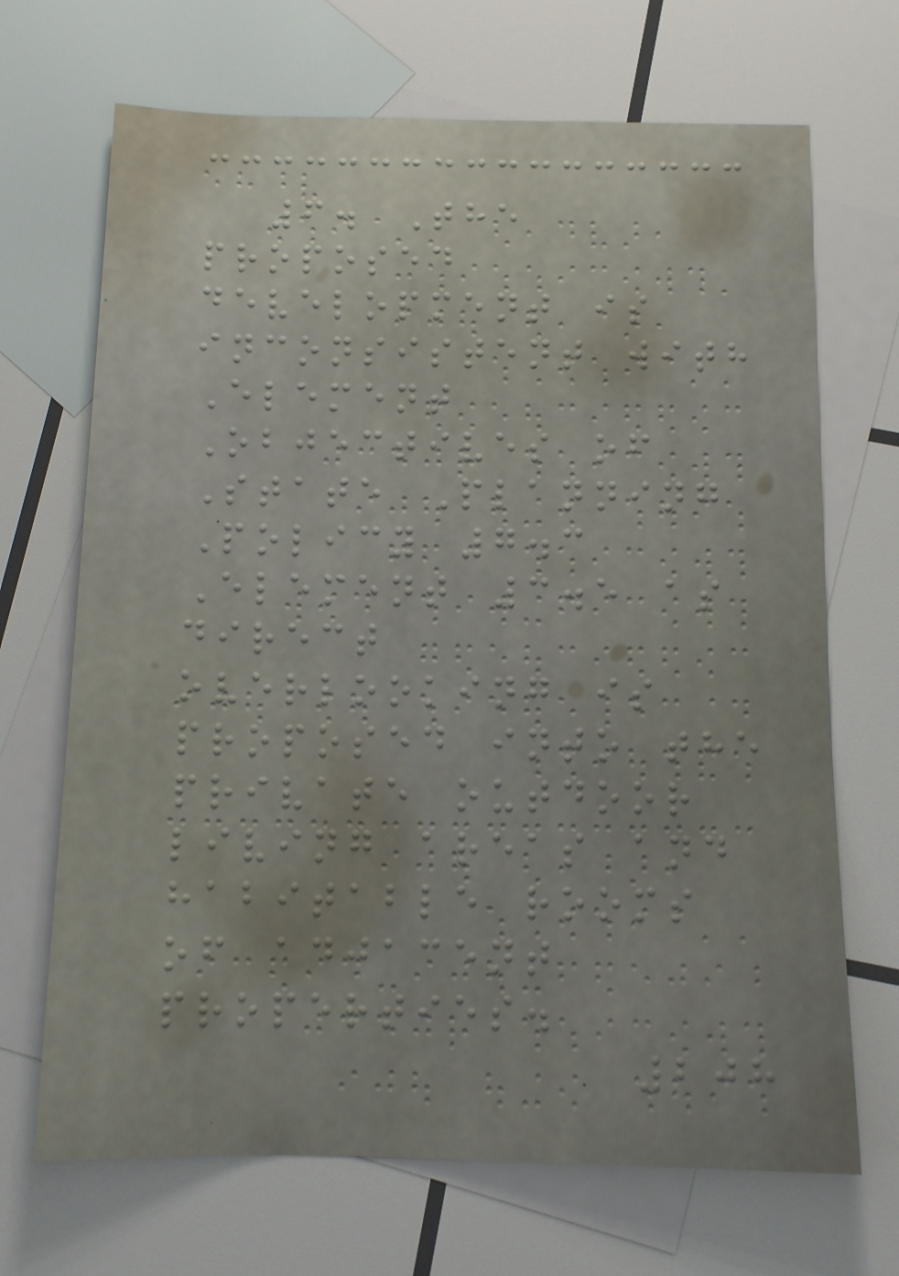6. The
proposed
development is
inconsistent with
Element
Objectives of
State Planning
Policy 7.3
Element 3.5 as
direct
overlooking is
proposed into the
private outdoor
living areas and
habitable rooms
of adjacent
properties.
208
